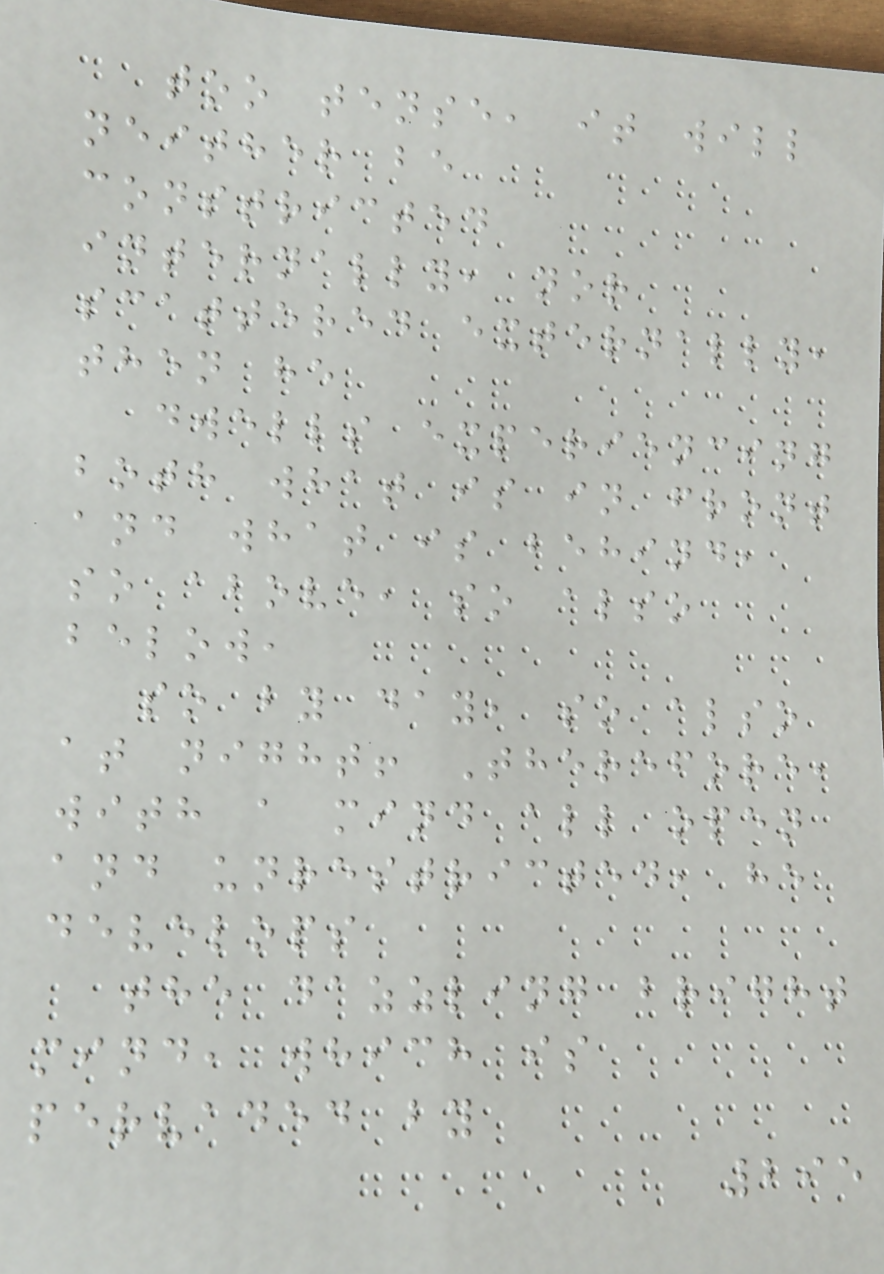too tense, it will
neither be
constricted
internally, nor
scattered externally,
then he
dwells experiencing
both what is in front
and what is behind,
so above, so also
below,
so by day, so also
at night! Therefore,
with a mind all open
and unrestricted, he
develops
the dazzling bright
mind, which is
pervaded by
295
